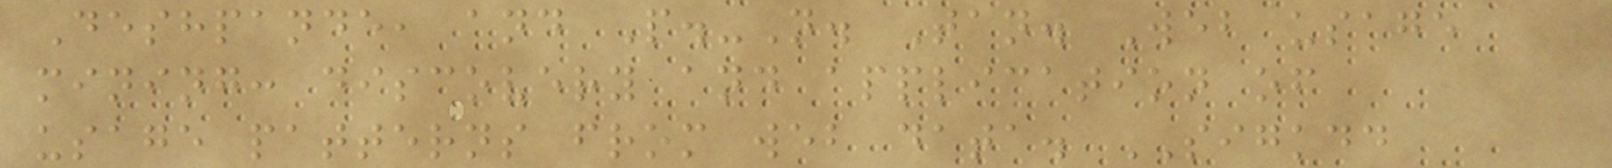Deshpande, and P.-N. Tan. Web usage
mining: discovery and application of
usage patterns from web data. SIGKDD
